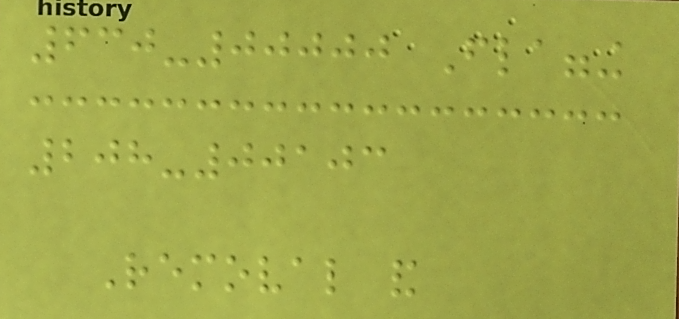630-00000 Flagging
208-00103
Removal and
